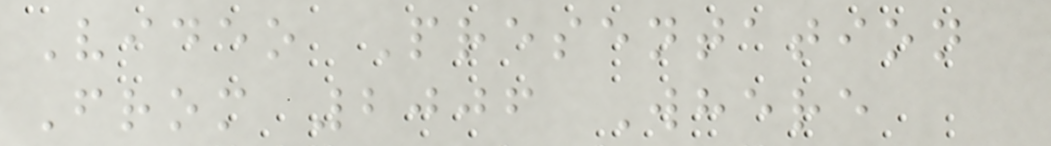Video Presentation
From 2006 Where
